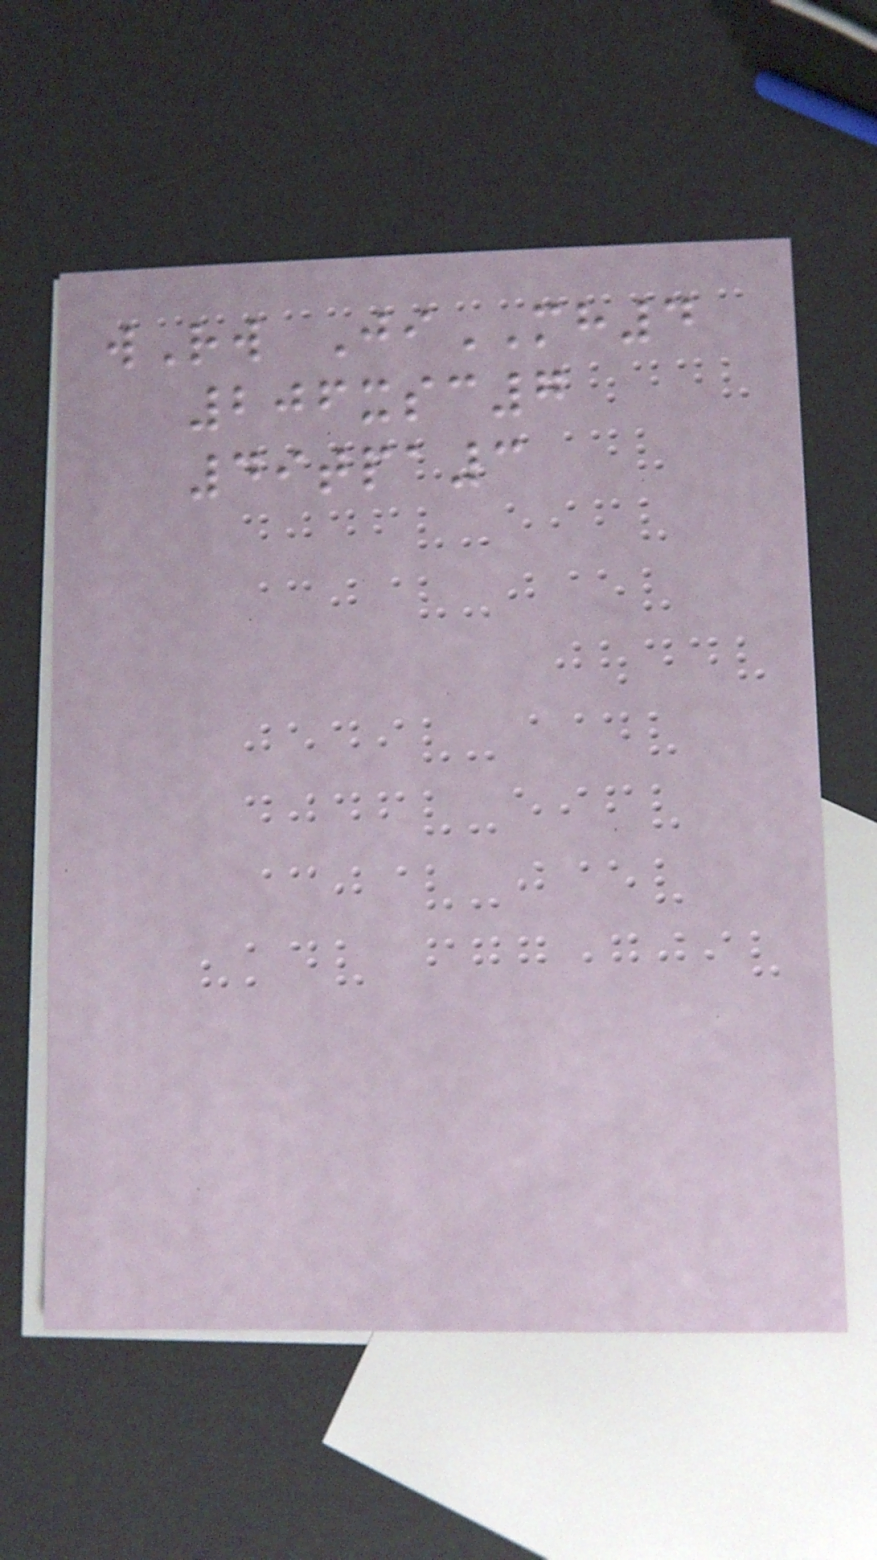wRw JiMH4
206xsc7
49tpa3
